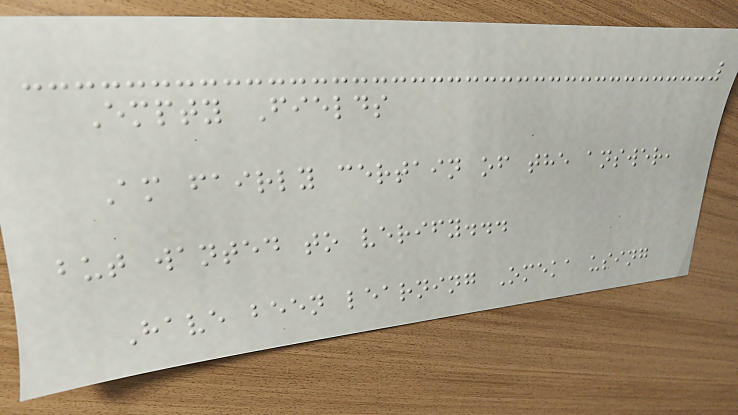Empty Fields
Am fairly certain of the answer,
but wanted to verify...
Have been learning Omeka using
